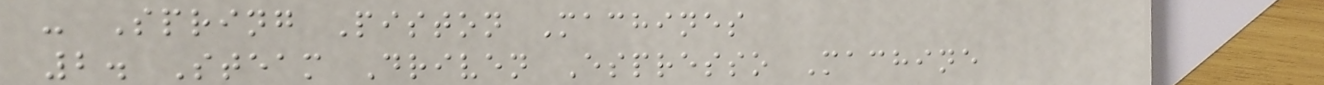- Spring Piston Machines
2. Steam Driven Espresso Machine
